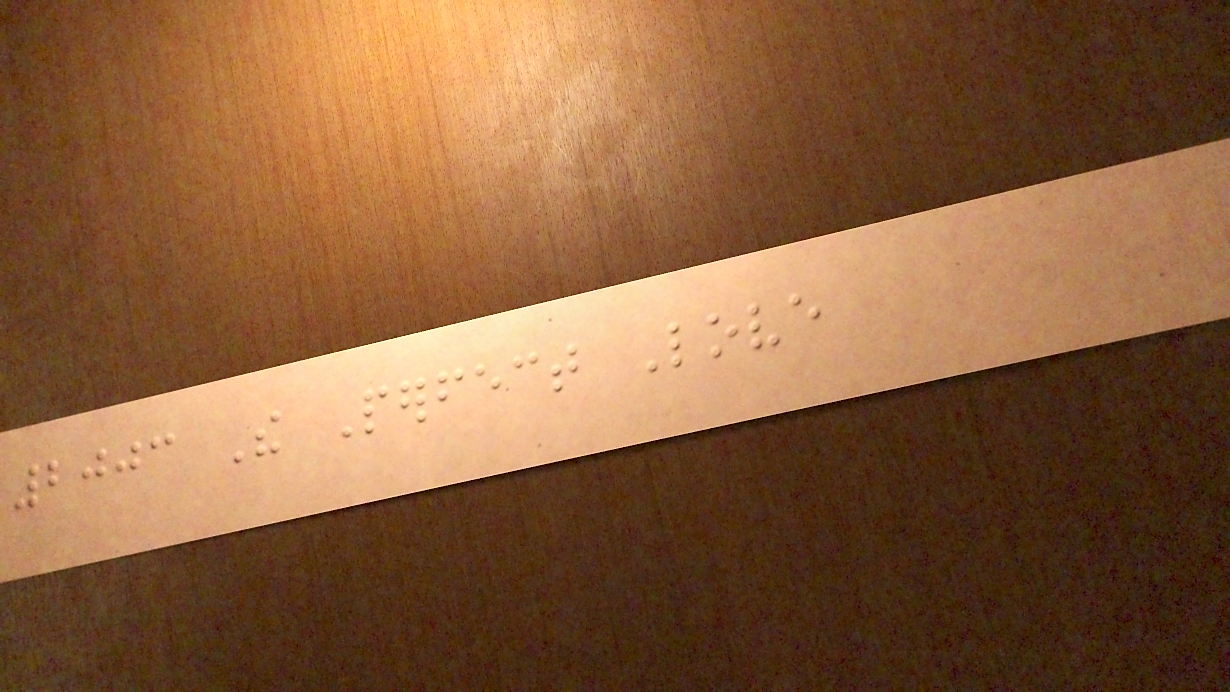2003 The Perfect Love
